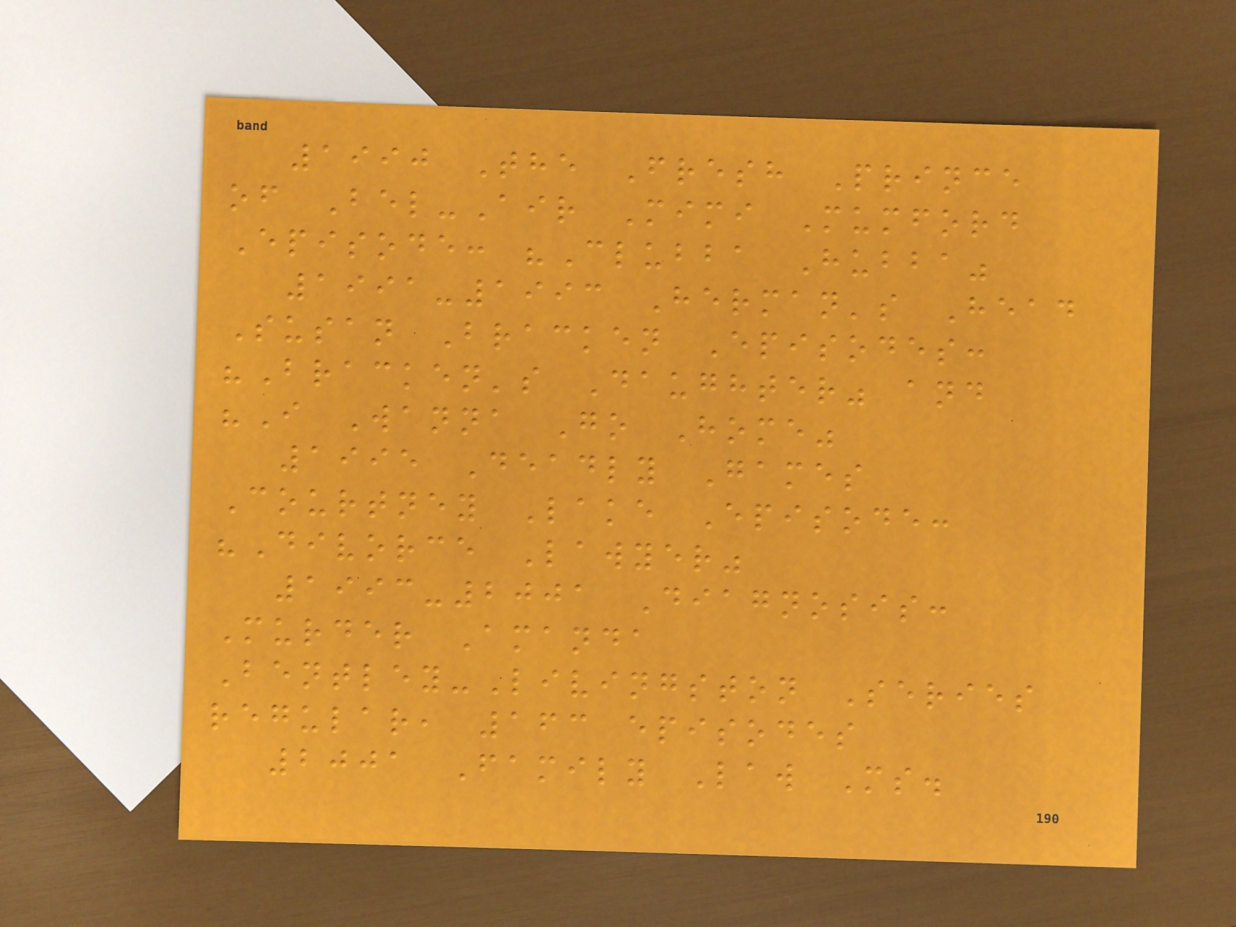1990 The Fresh Prince
of Bel-Air Mimi Mumford
Episode: "Clubba Hubba"
1991-1993 Herman's Head
Susan Bracken Episodes:
"Bracken's Daughter" and
"I Wanna Go Home"
1995 Deadly Games
Courtney Lake Episode:
"Divorce Lawyer"
1993-2001 Diagnosis:
Murder Amanda
Bentley-Livingston Series
regular, 163 episodes
2001 Family Law Ms.
